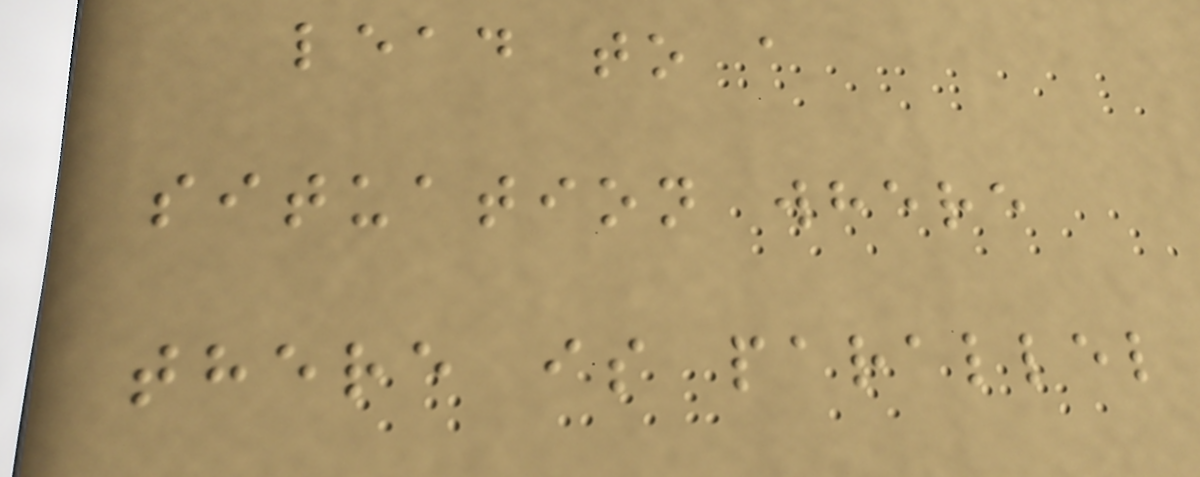lead to a
situation where
there is parallel
